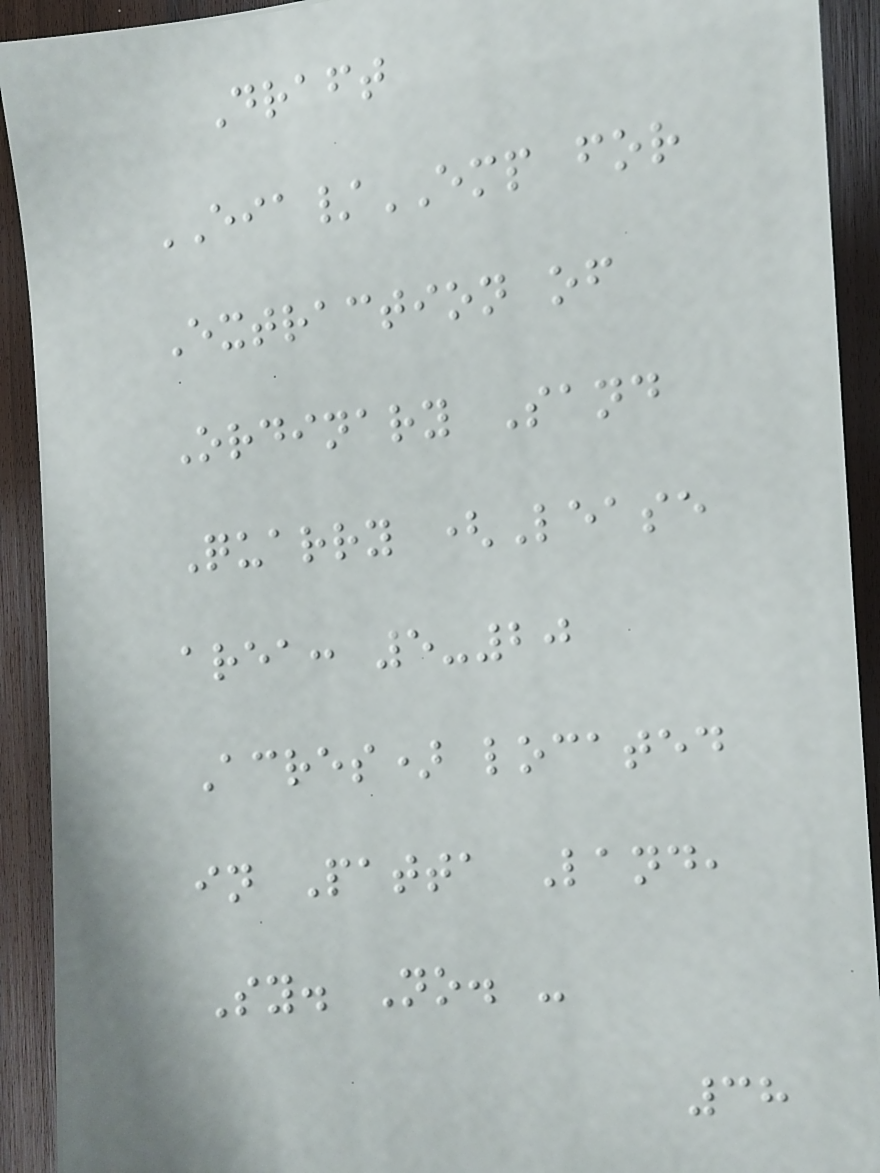Draft
EIA/EMP for
Extraction of
Ordinary Sand
Quarry (Lease
area: 5-20
Acres) located
in Patta Land,
Sy. No. -
38
